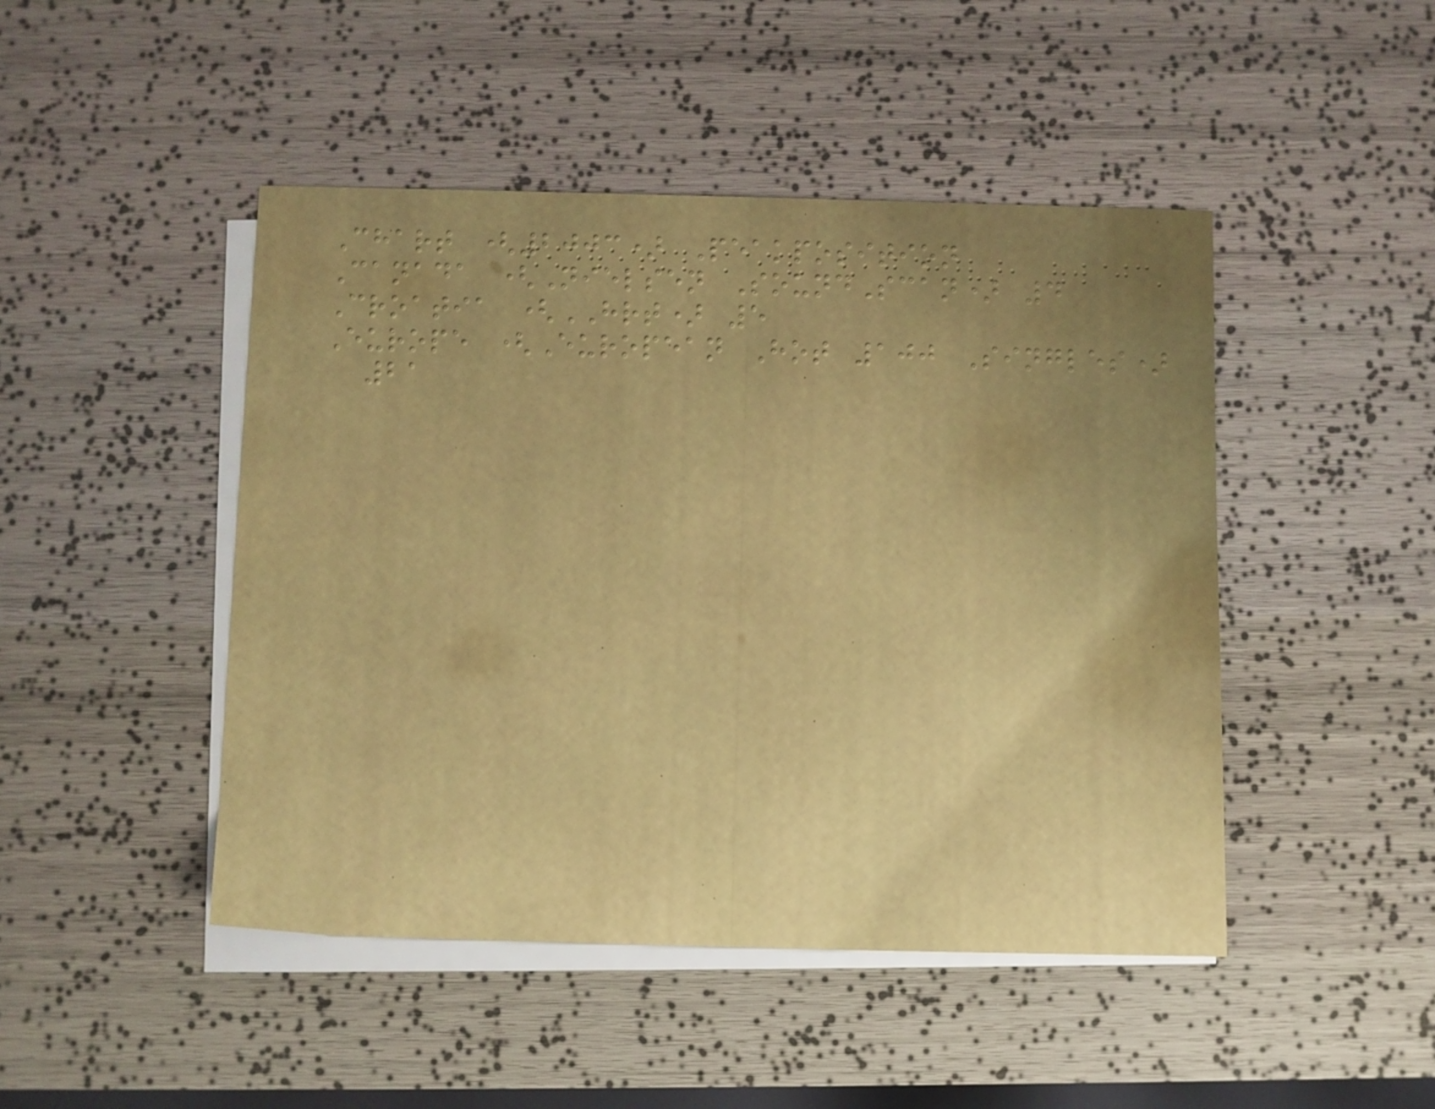Chart (2003) Peakposition
Canada (Nielsen SoundScan) 4
Croatia (HRT) 5
Europe (European Hot 100 Singles)
21
